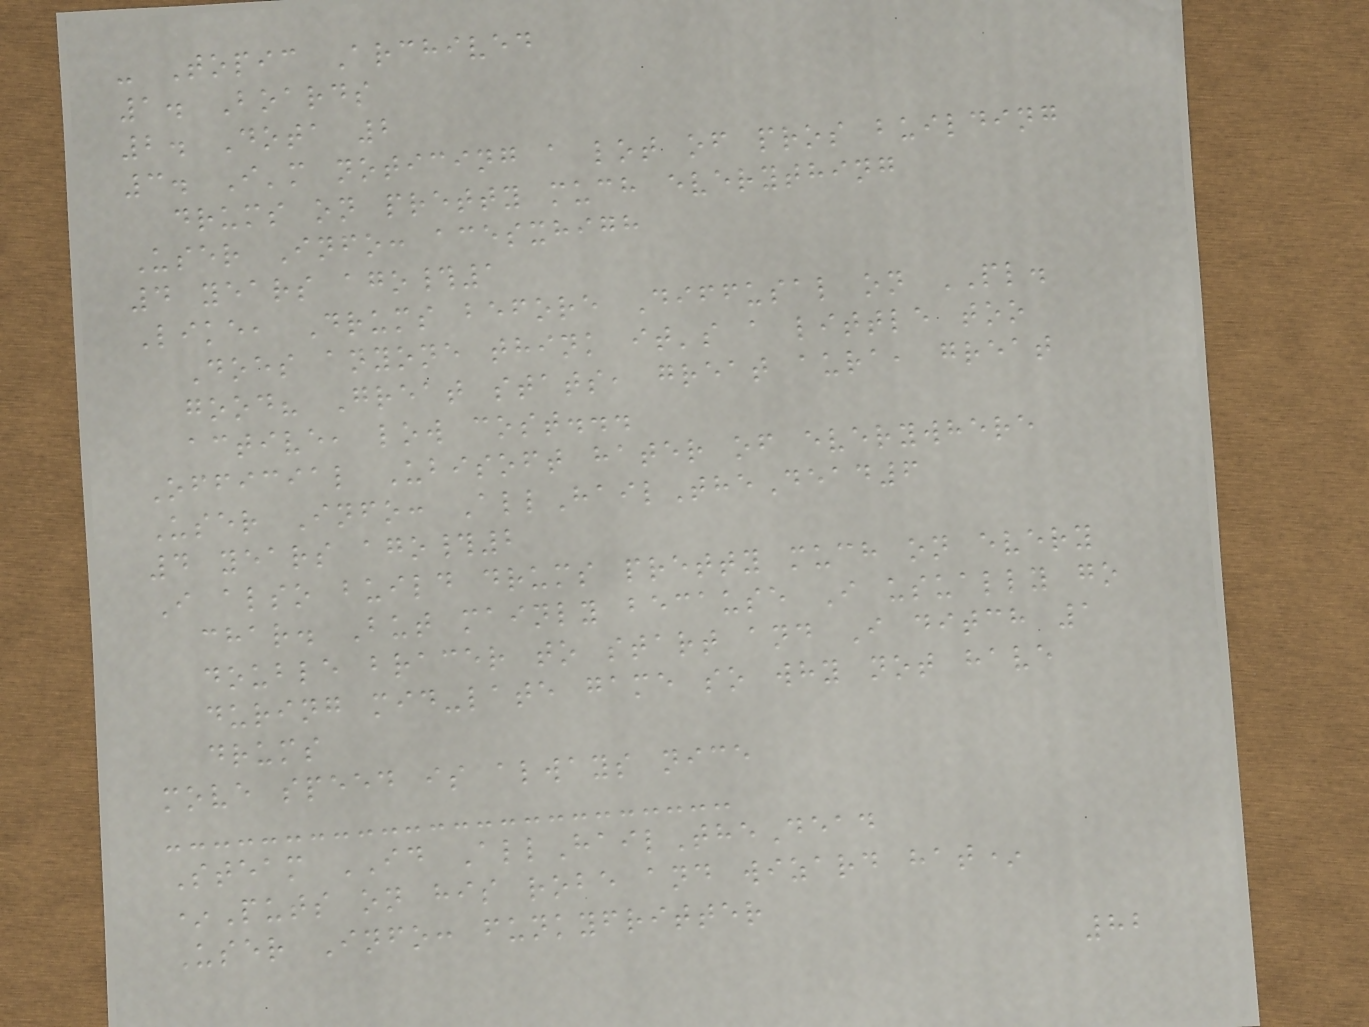- Topic Archived
1. Boards
2. Dota 2
3. I'm noticing a lot of pros building
drums on pretty much everything
User Info: acesxhigh
4 years ago#1
Like, Drums before Diffusal on PL.
Does anyone think it's a little too
good? Great stats, great aura, great
active, low cost...
Official Ubisoft hater of everywhere
User Info: AllHailTheDead6
4 years ago#2
I also build drums pretty much on every
char. But mainly because I usually go
double bracer to start and I ditch 1
during mid-late game so why not have
drums
move speed is always nice
Steam ID AllHailTheDead
*Puts on his robe and wizard hat*
User Info: funkyfritter
82
